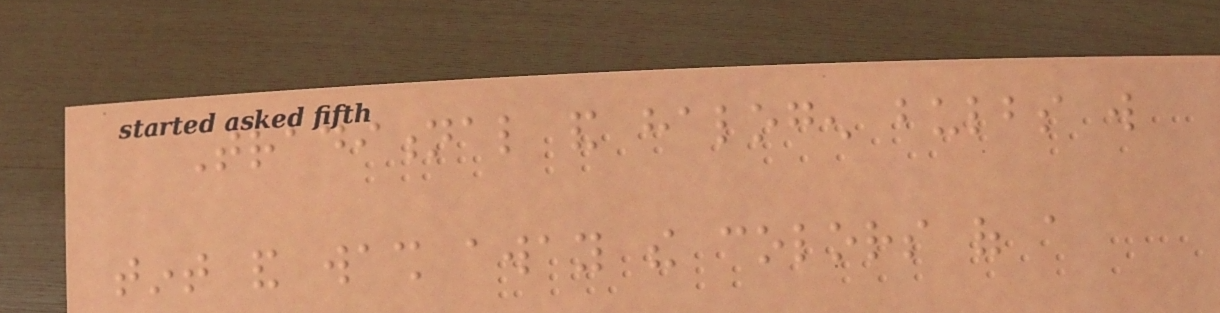Traditional and halogen bulbs will
tint and wash away the colors of a
